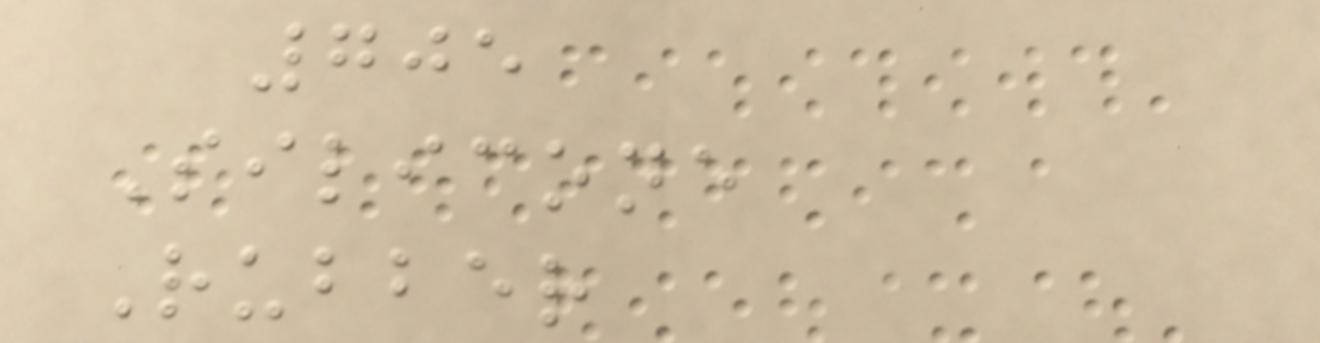705
Silicone
Rubber
